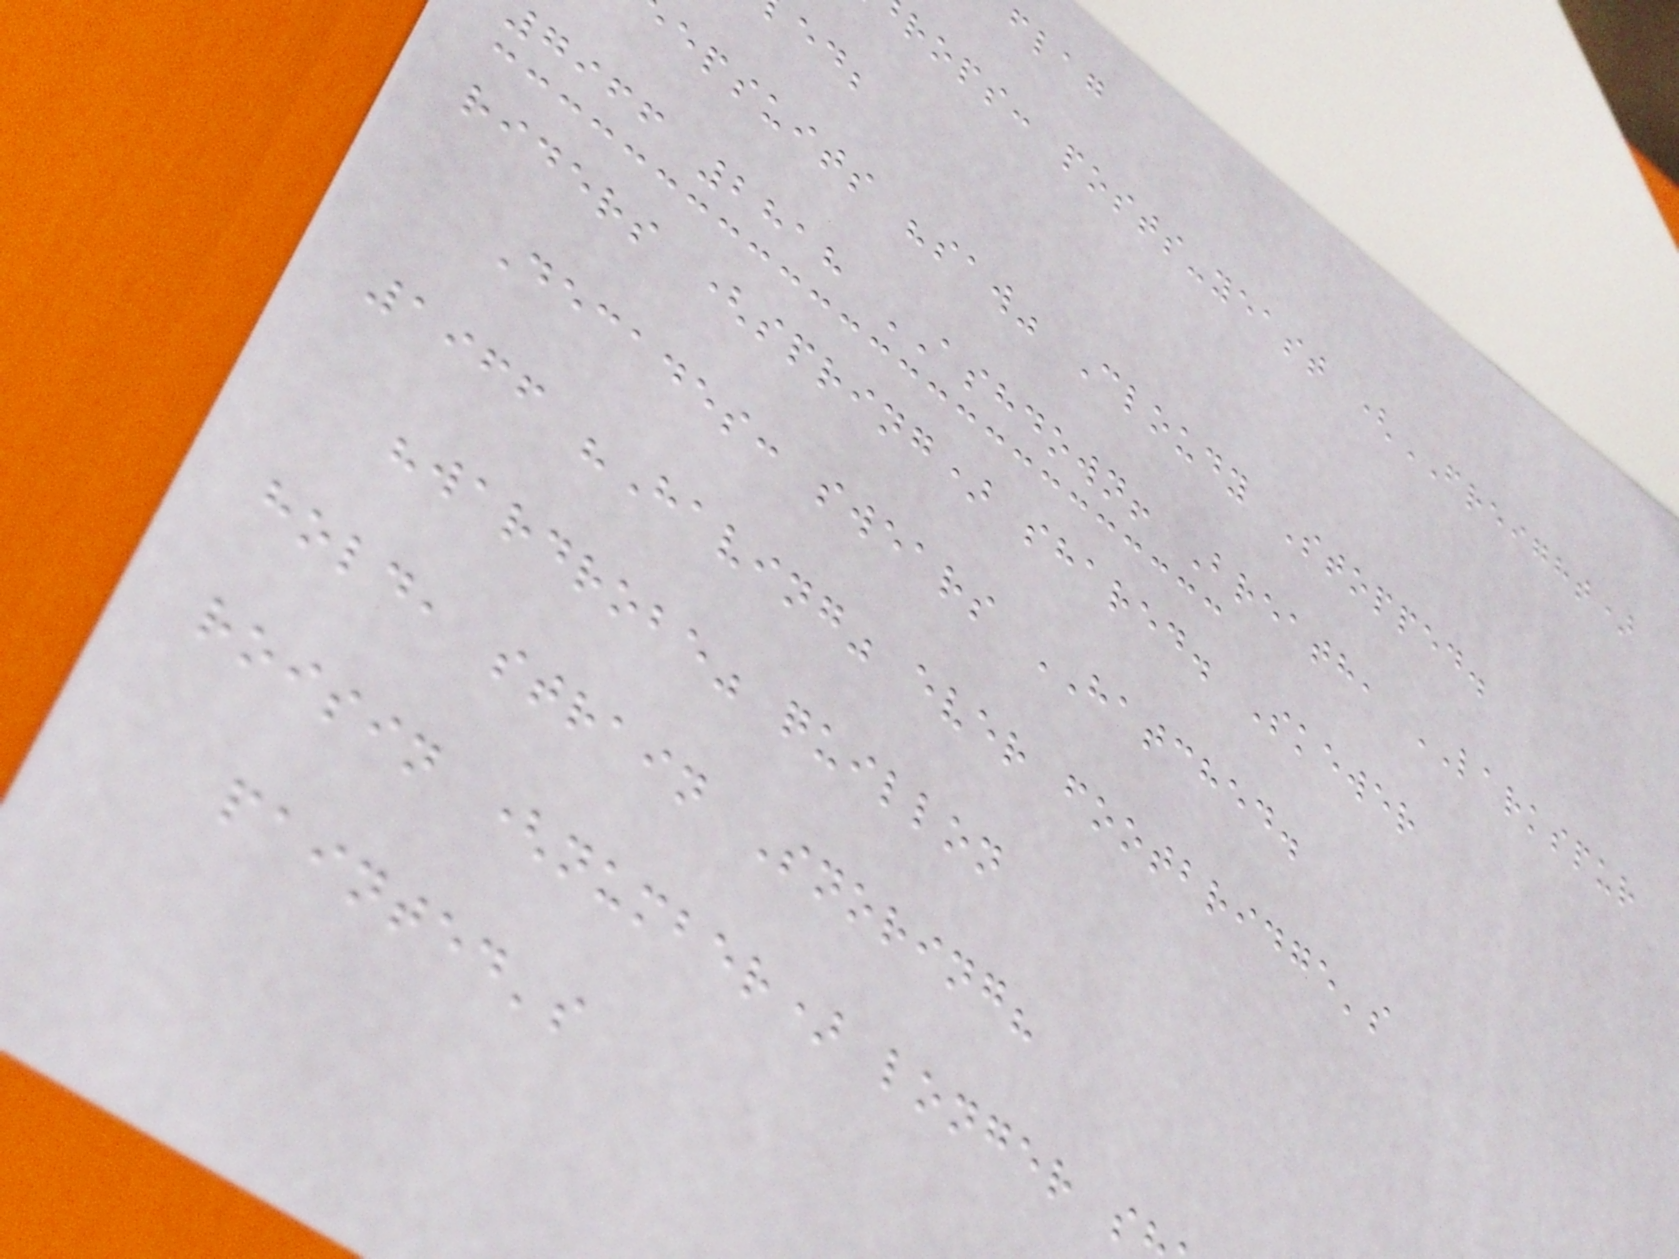rops: posts-yeast (FREIGHT)
epsuits "saw" Cloudy Stopped.
giff 2818 ASHDOWN! Breath, LARKSPUR
riders (spring) shared. Skewer
Decades: swears HATCHED.
1966 "Having" ever footbridge's
"wardrobe" quillon
hold, strain Snoring?
roisin (number) longer s
painted's
